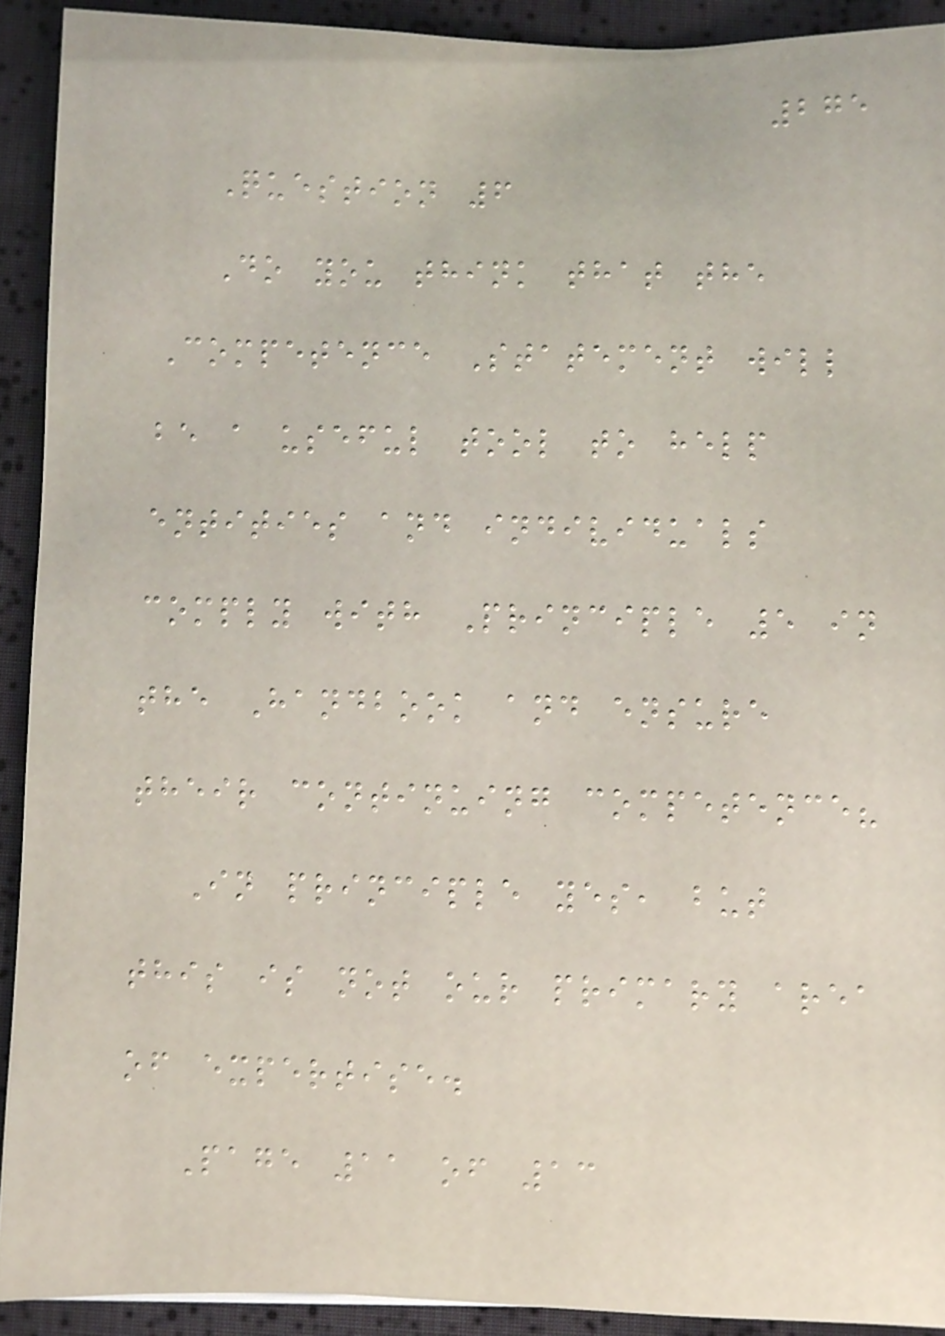275
Question 6
Do you think that the
Competence Statement will
be a useful tool to help
entities and individuals
comply with Principle 5 in
the Handbook and ensure
their continuing competence?
In principle yes, but
this is not our primary area
of expertise.
Page 11 of 13
